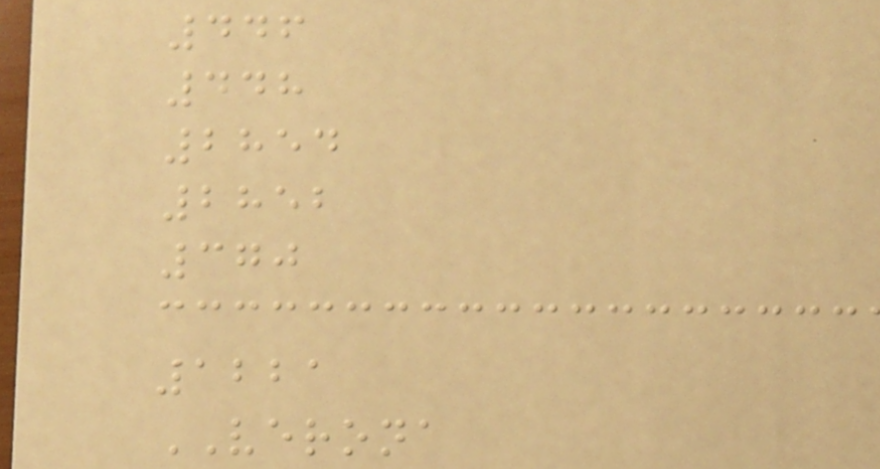446
448
2854
2852
370
1221
VERONA
